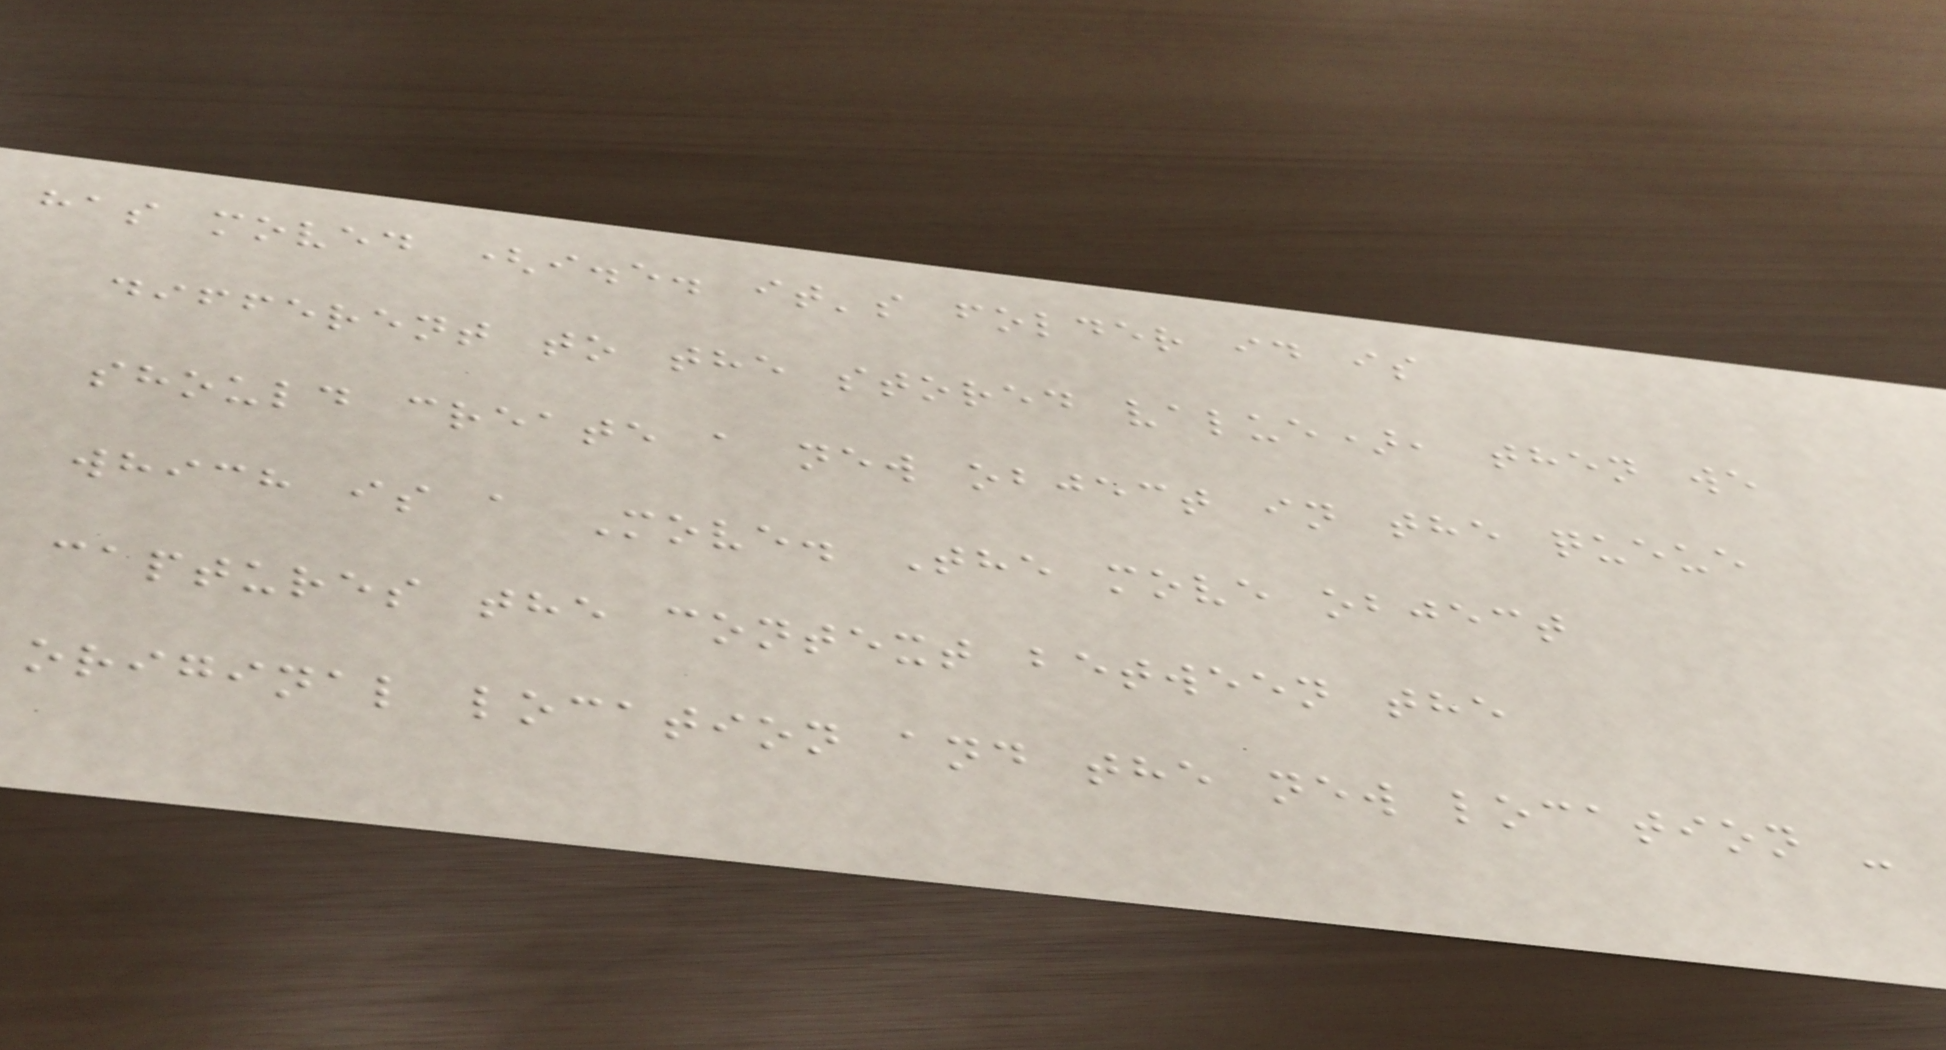has moved (i.e. it's folder id is
different to the stored value), then we
should create a new object in the queue
which is a Move. The move object
captures the context between the
original location and the new location -
